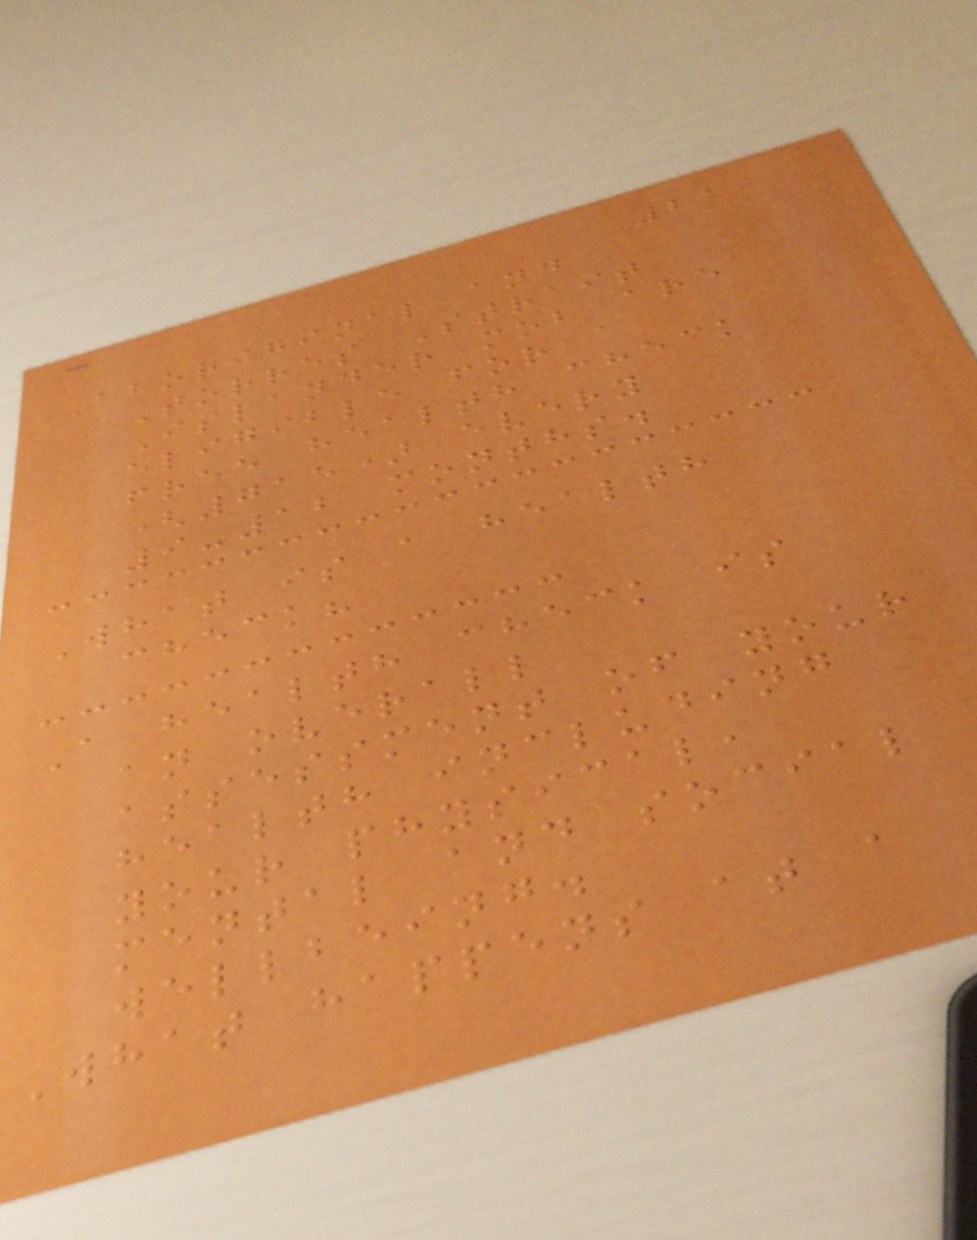21
Aboriginal and
Torres Strait
Islander mob are
eligible for a
free health check
(715) every
9-12 months.
What is a health
check?
A health check is
an overall
assessment of your
health including
your physical,
mental and social
wellbeing.
What happens at a
